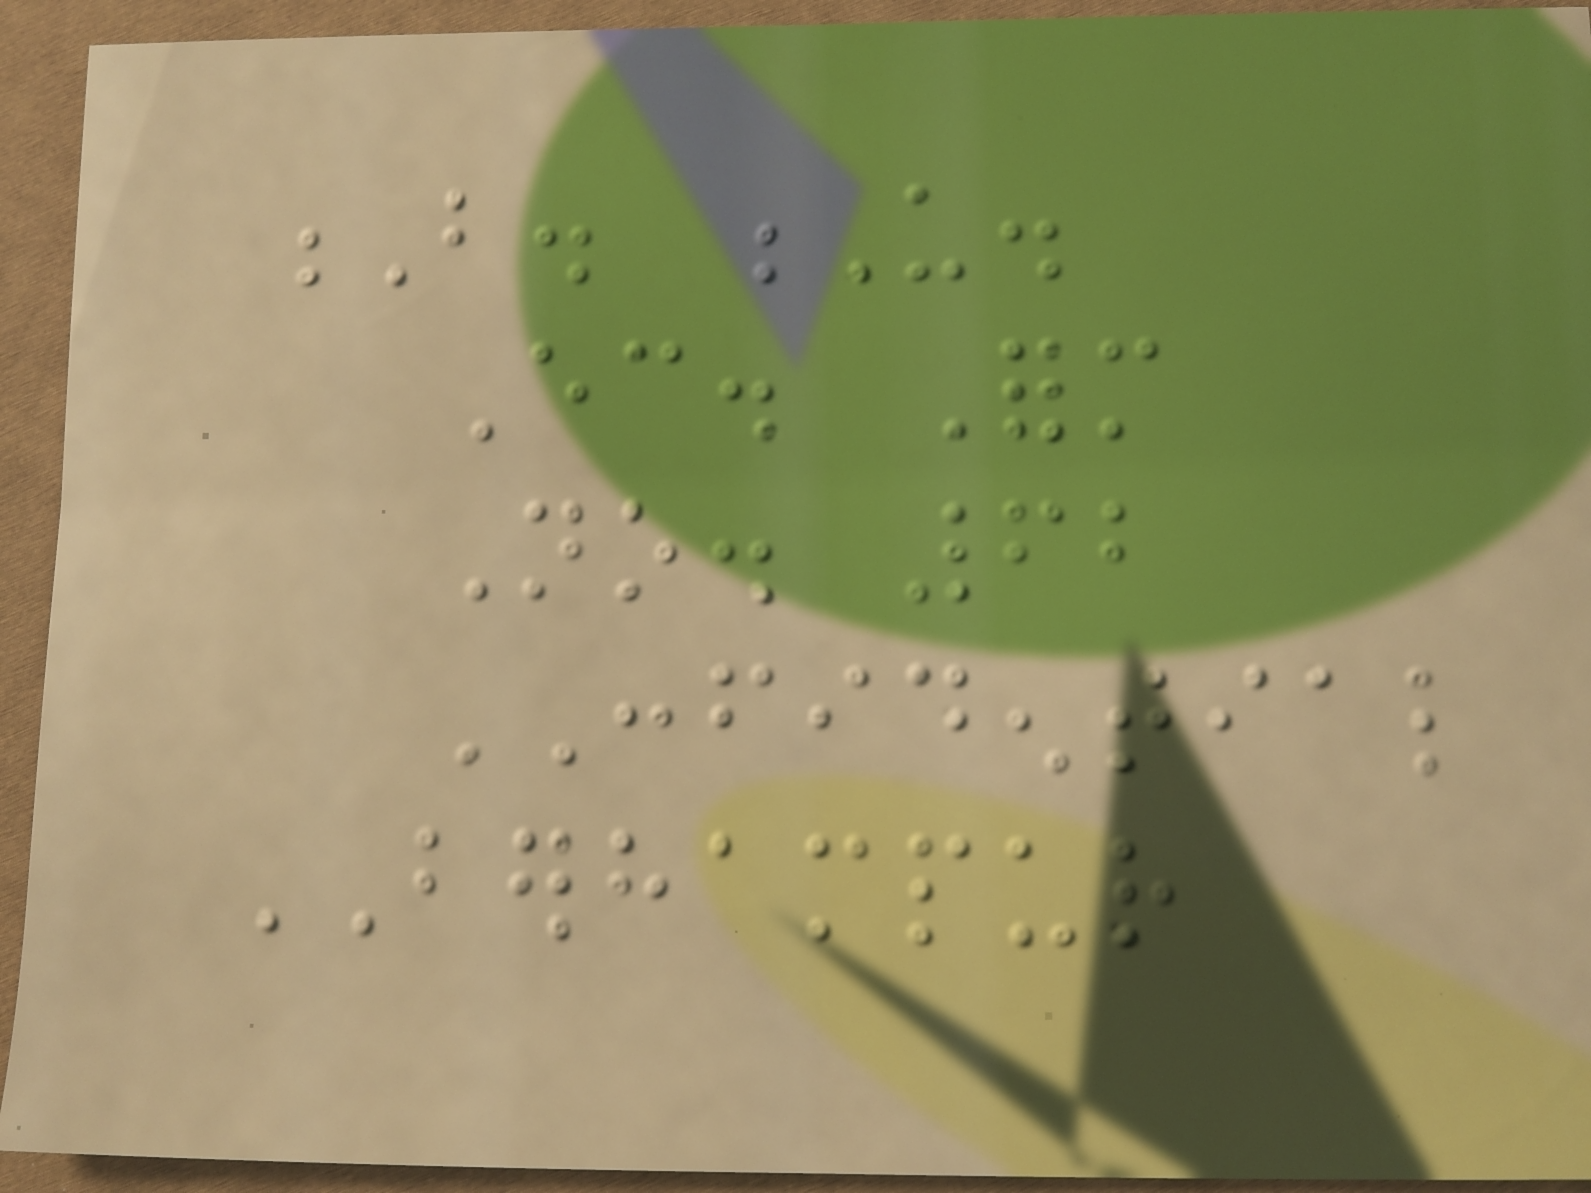B. U.
Ec. Form
No. 62
CONFIDENTIAL
BERHAMPUR
